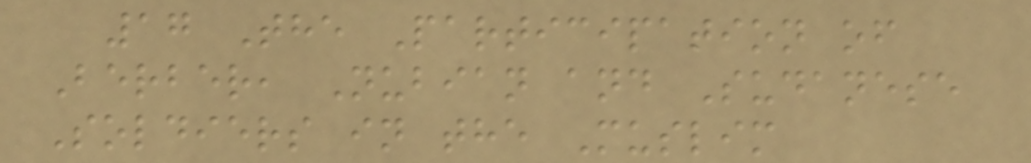17 The Participation of
Berber, Nubian and Sudanese
Soldiers in the Muslim
